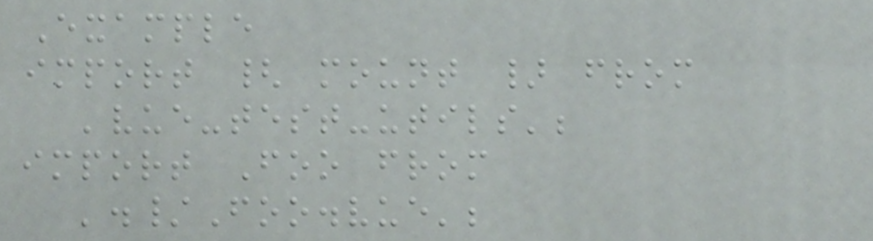Example
import { mount } from
'vue-test-utils';
import Foo from
'./Foo.vue';
